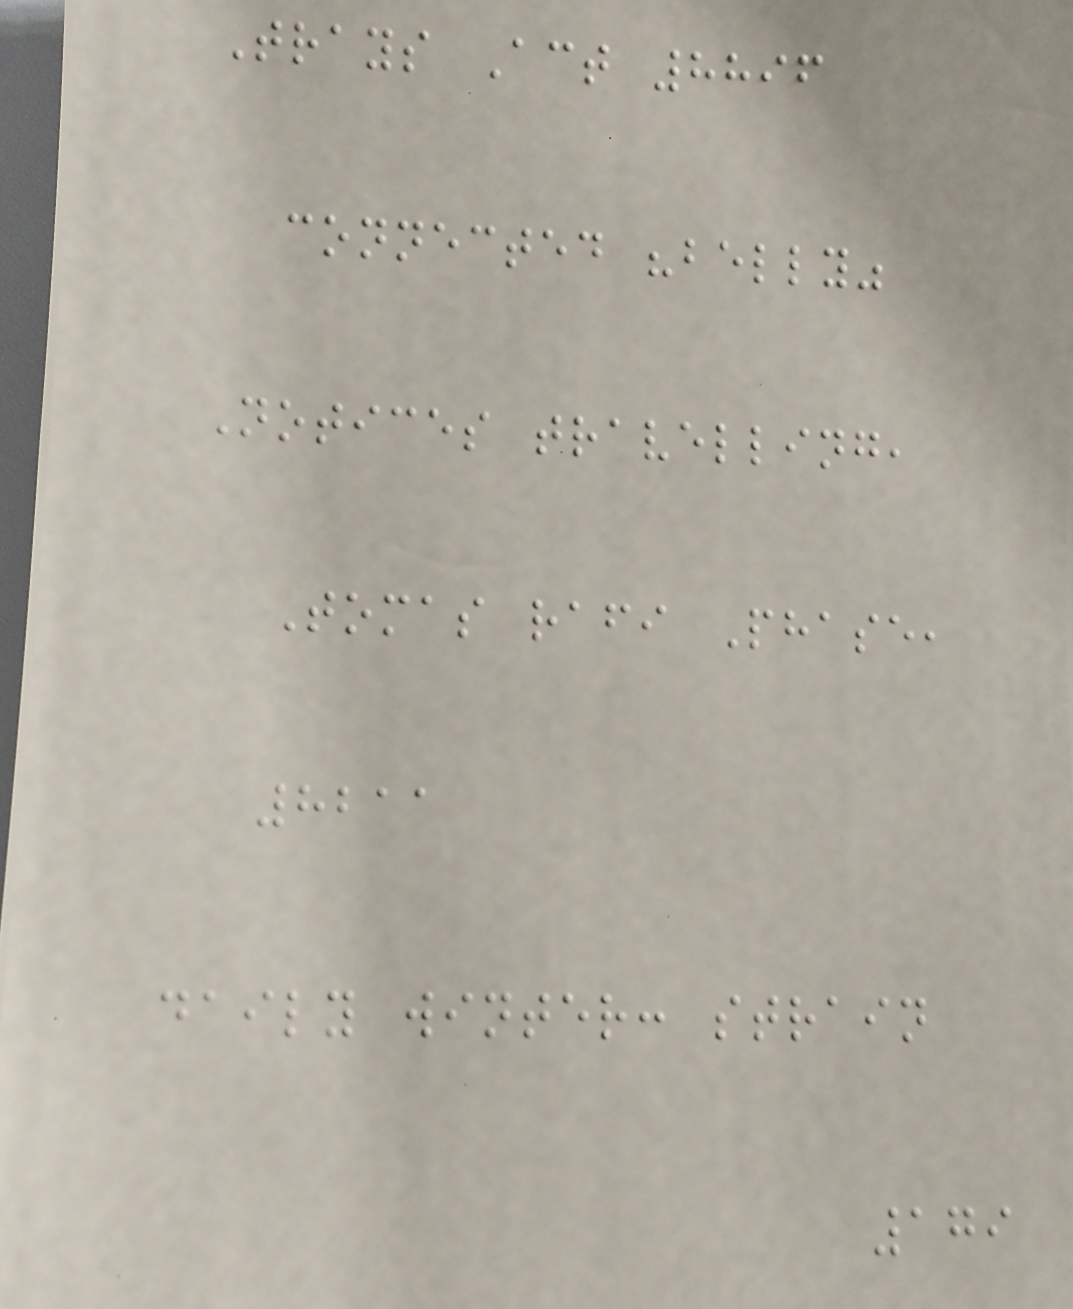Trays Act 8896
connected "belly"
Notices travelling,
Tomas rafi Phase,
8211
daily winter: strain
179
